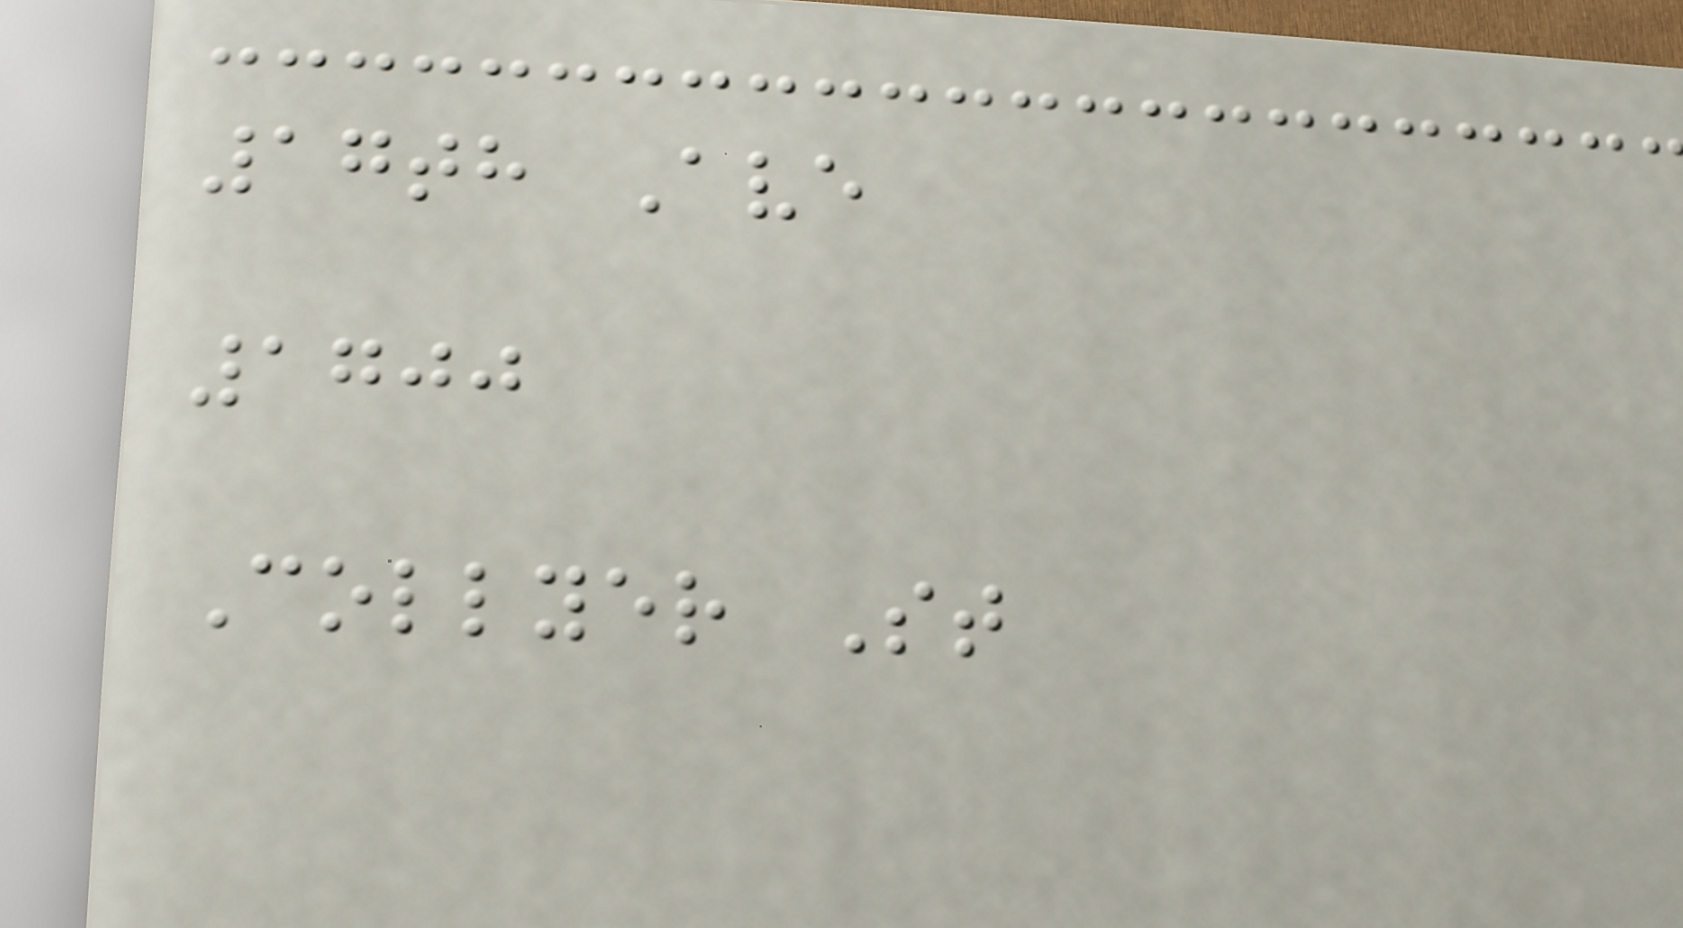17th Ave
1700
Collyer St
